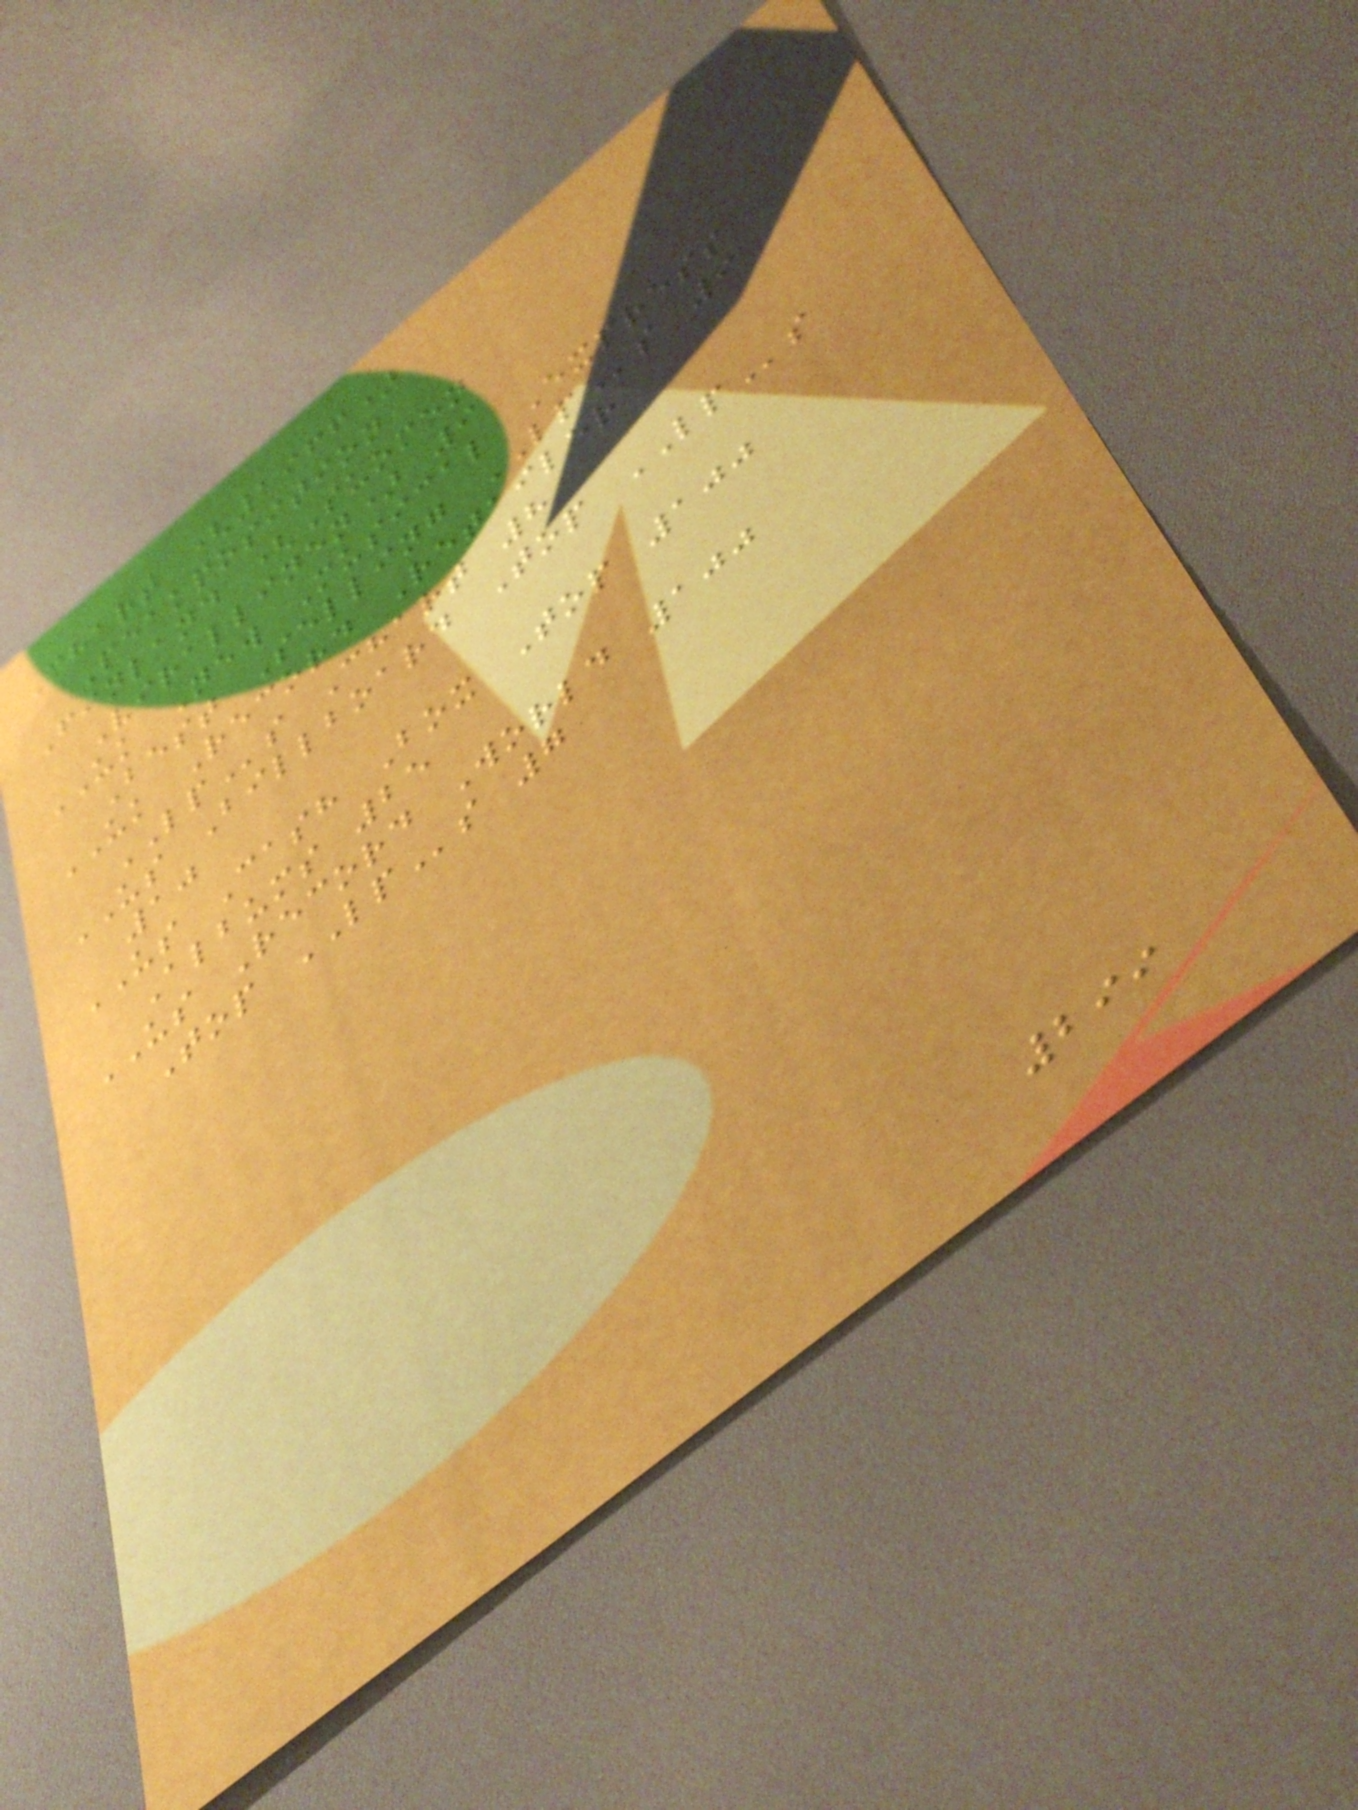Chart (1966)
Peakposition
Finland (Suomen
Virallinen) 9
UK New Musical Express
Best Selling LPs 9
UK Record Retailer
LPs Chart 8
US Billboard Top LPs
10
US Cash Box Top 100
Albums 25
US Record World 100
Top LPs 7
299
